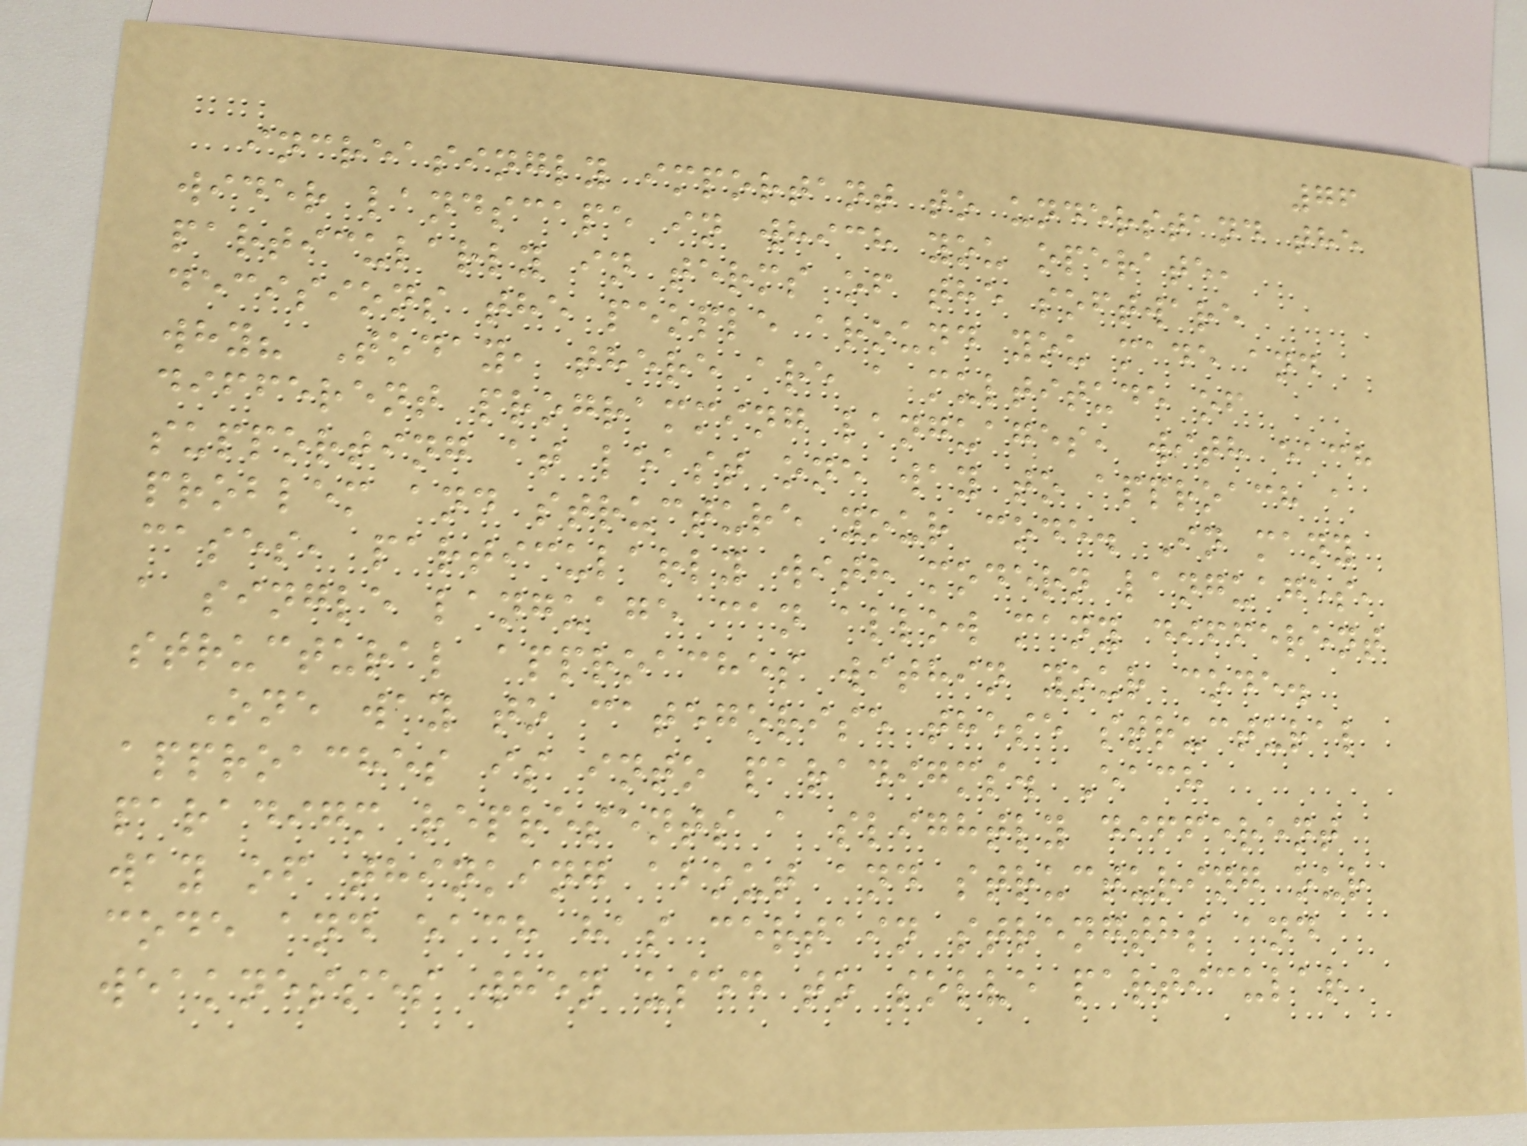76
increasingly important to understand the
wider landscape in which you operate,
particularly in terms of the software
decisions the people around you made and
why? Today, there are a multitude of
different programming languages, with each
supporting at least one way to approach a
problem and structure your code. In many
cases, particularly with modern languages,
a single language can allow many different
structural approaches within your code.
One way to categorise these structural
approaches is into paradigms. Each
paradigm represents a slightly different
way of thinking about and structuring our
code and each has certain strengths and
weaknesses when used to solve particular
